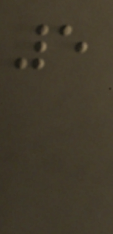5
